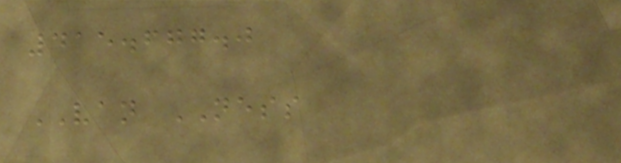415.677.0
VAN NESS
